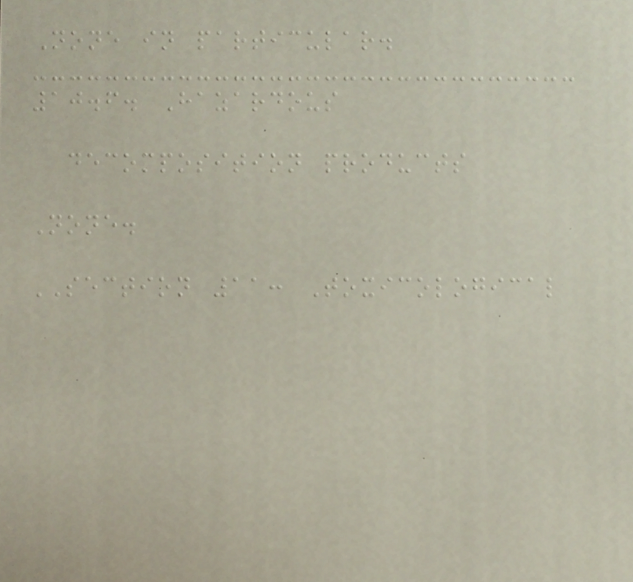None in particular.
10.6. Hazardous
decomposition products
None.
SECTION 11: Toxicological
